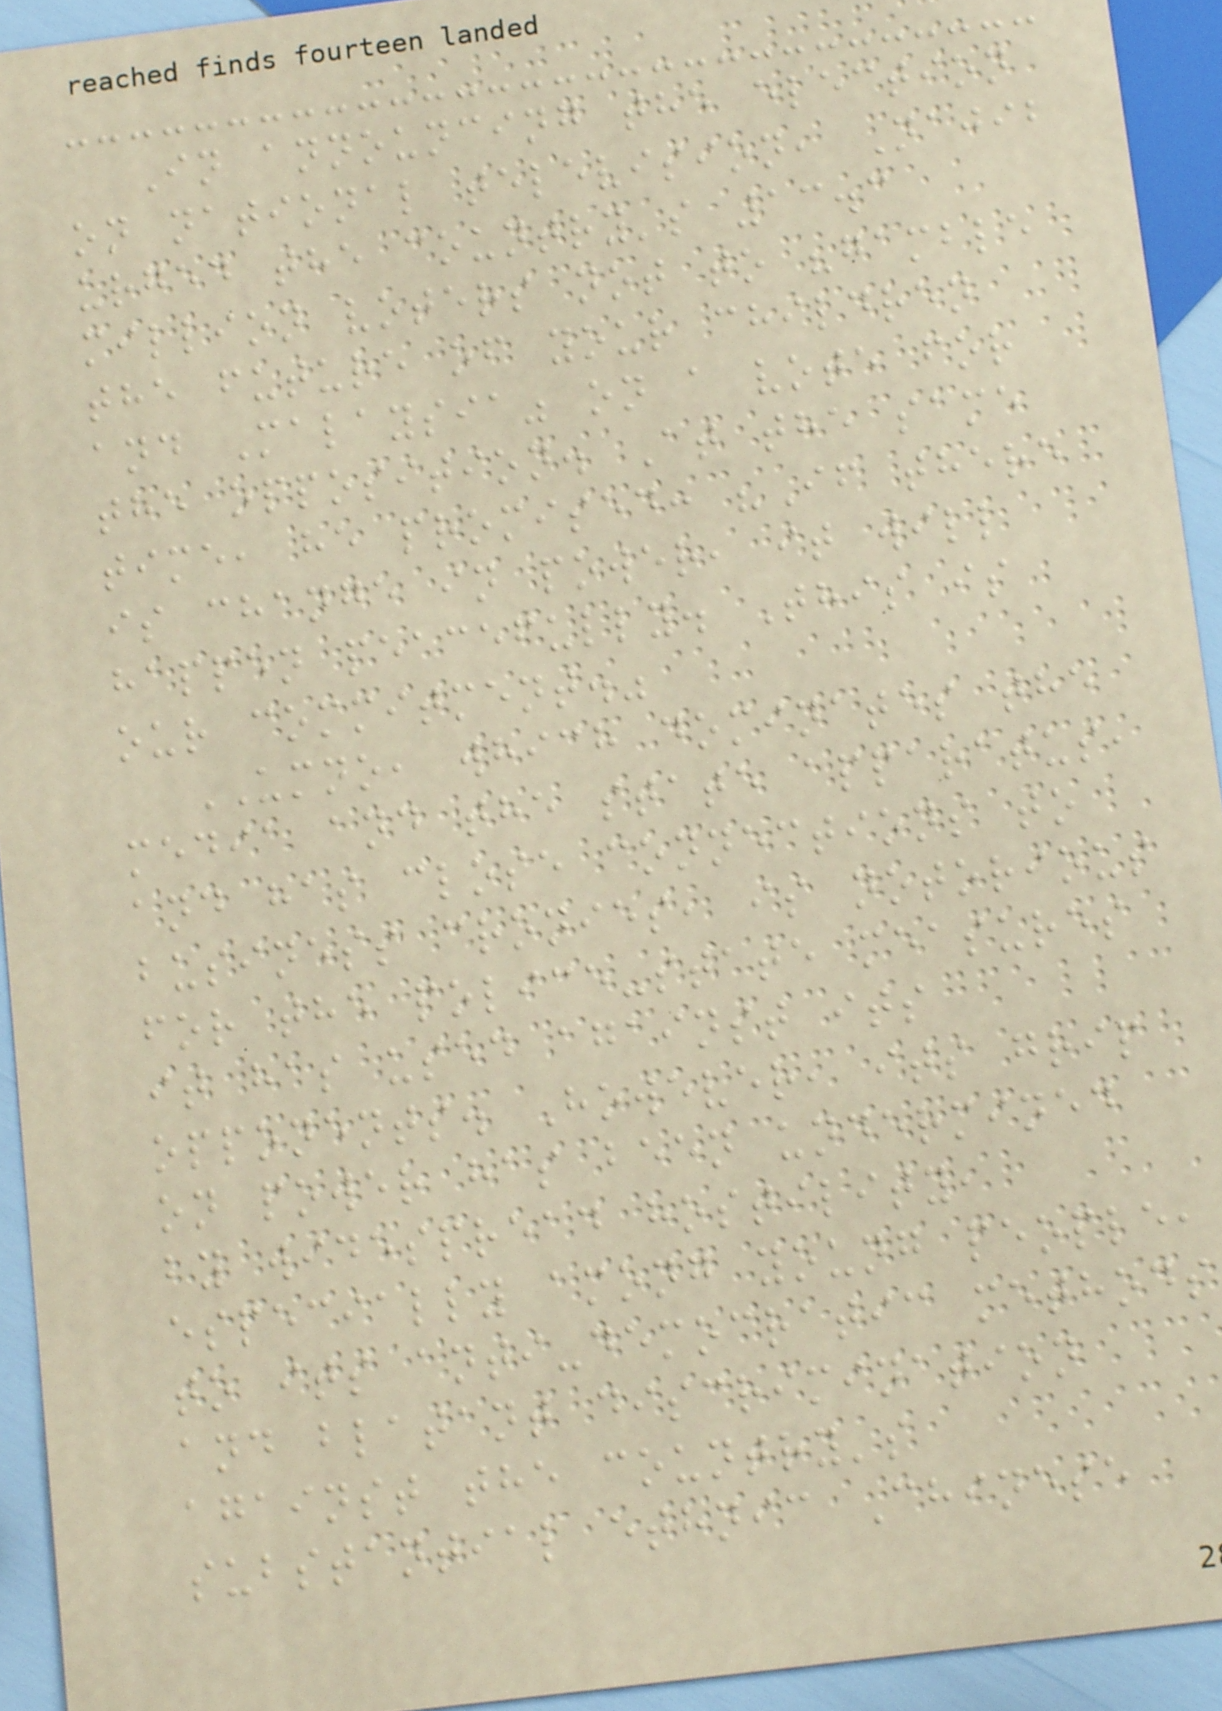In announcing the election
on national television, Najib
urged the country's 13.3
million voters not to "gamble
the future of your children
and Malaysia" on a vote for
the opposition. At the same
time, he promised: "If there
is change in power, it will
happen peacefully. This is
our commitment."
UMNO, which dominates the
media and the state apparatus,
and has close connections to
business cronies, is notorious
for the police-state measures
it has used against its
opponents. However, its grip
on power has been undermined
by widespread hostility,
especially among young people,
to its anti-democratic methods
and blatant discrimination
against the country's
substantial ethnic Chinese
